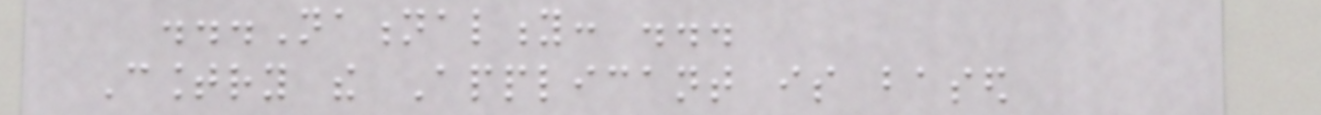...Nationality: ...
Country the Applicant is based
